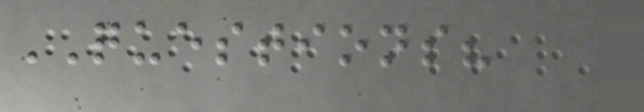QUESTIONS?
